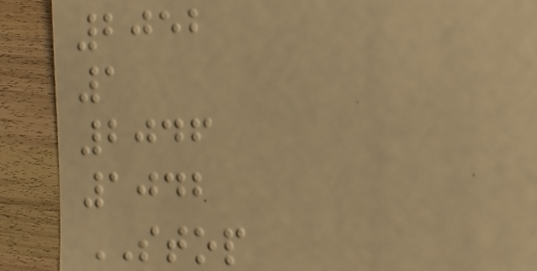2052
1
2046
1042
STOP
